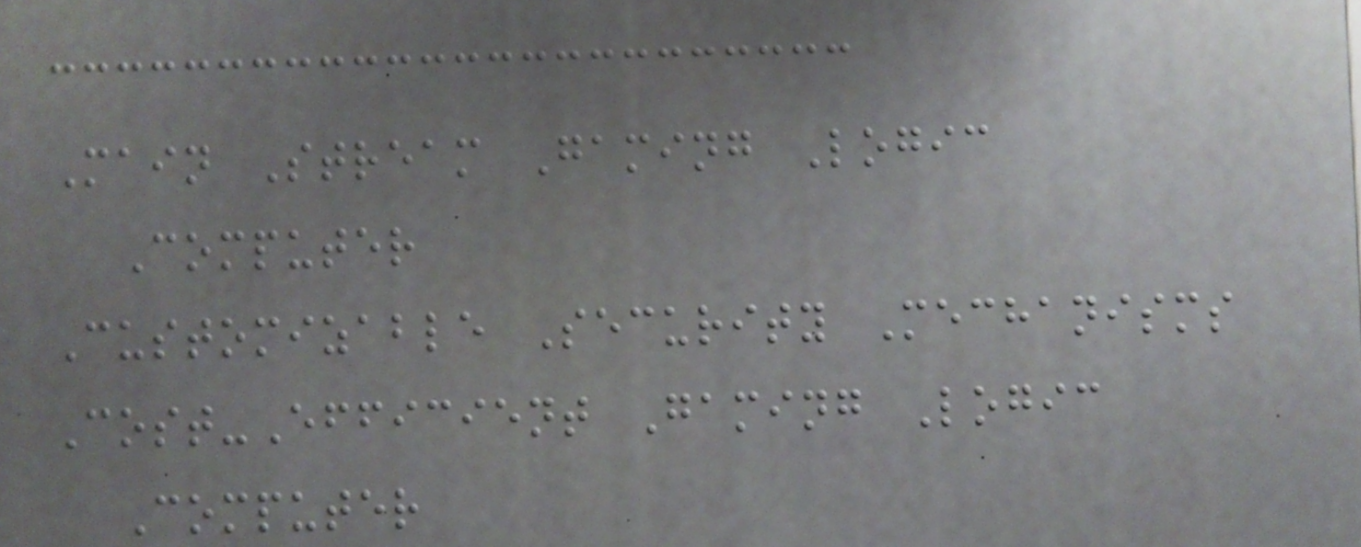Main Stream Gaming Logic
Computer
Customizable Security Mechanisms
Cost-Efficient Gaming Logic
Computer
